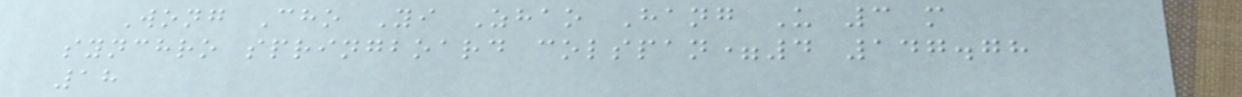Wong Cho Yi Zhao Hang U 3 m
synchro springboard colspan=4 147.78
18
